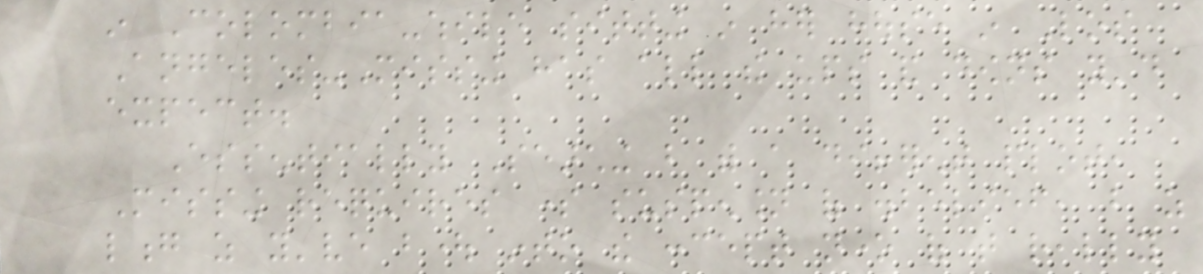in Colombia-while sitting in her house in Los
Angeles-Missing has all the ups and downs you'd
expect.
Essentially Searching but with a different plot,
Missing requires some suspension of disbelief, but as
long as you've bought into the concept none of that really
